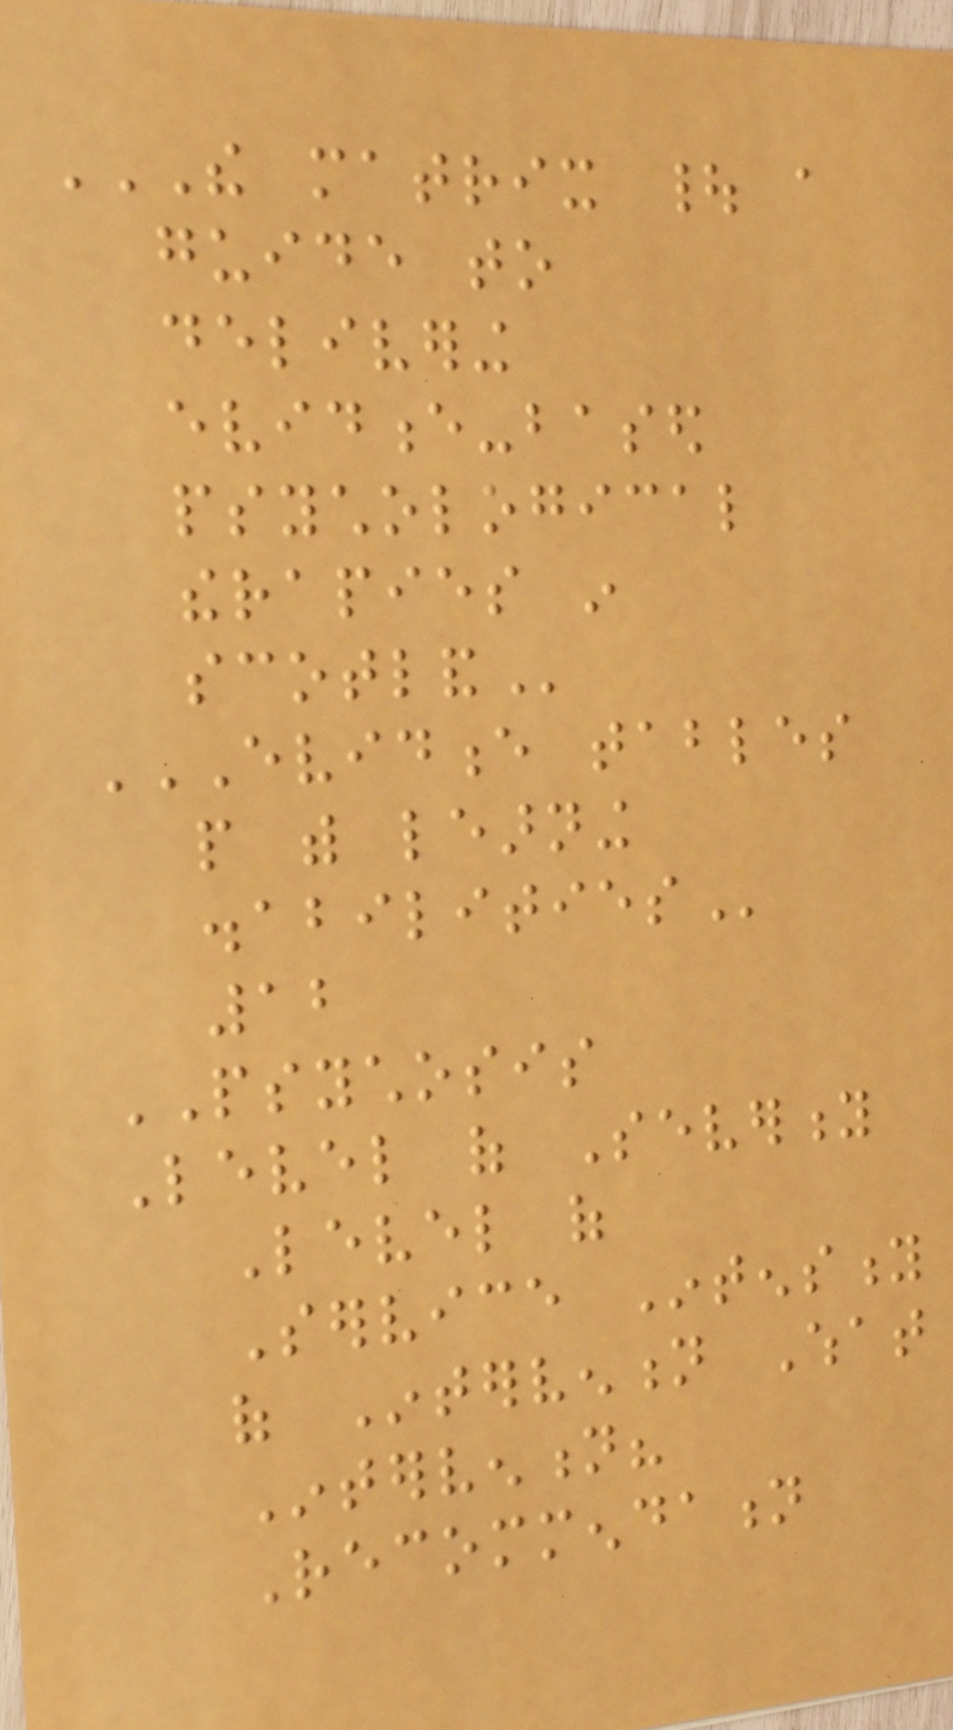THE MATRIX | A
GUIDE TO
DELIVERING
EVIDENCE-BASED
PSYCHOLOGICAL
THERAPIES IN
SCOTLAND
EVIDENCE TABLES
PEOPLE WITH LEARNING
DISABILITIES
12
PSYCHOSIS
Level of Severity
Level of
Service Intensity
of Intervention What
Intervention?
Recommendation
